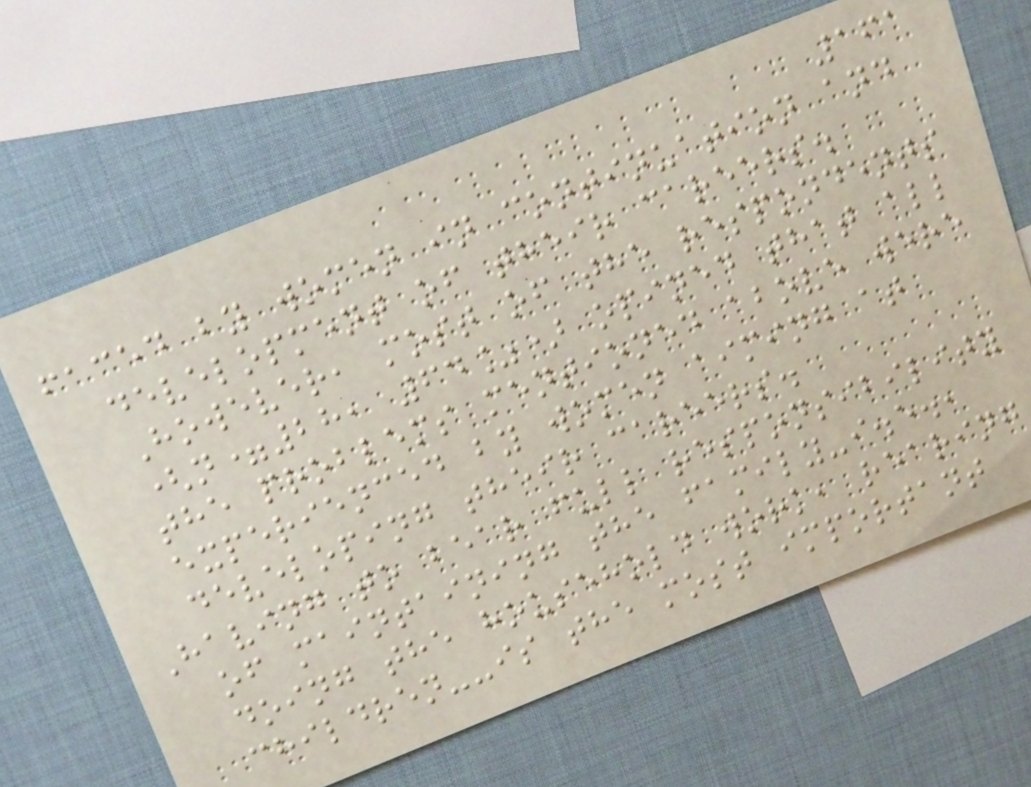161
faced by women in continuation and
development of their careers.
However, most of the respondents
(n=28, 64%) opined that all
the problems mentioned above were
experienced by women aiming at
developing their careers.
Having to bear full responsibility
of maintaining the family-i.e.,
doing the household work, rearing
children--is the most important
